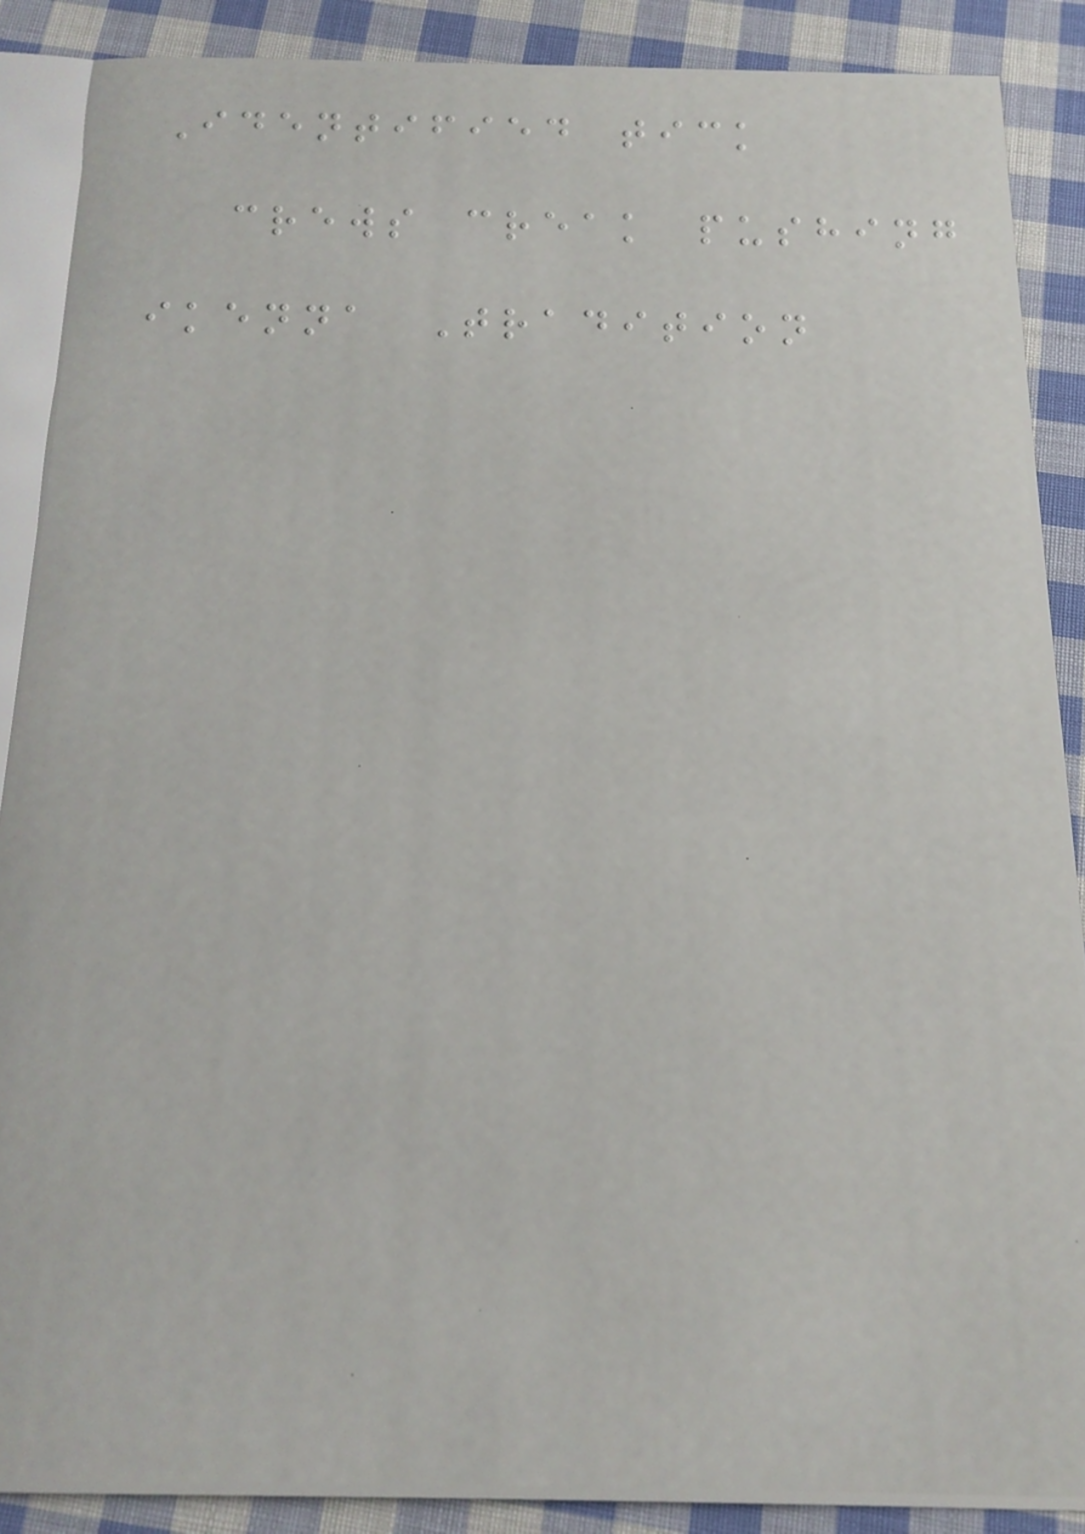Identified tick
crews creak pushing
ikenna Tradition
